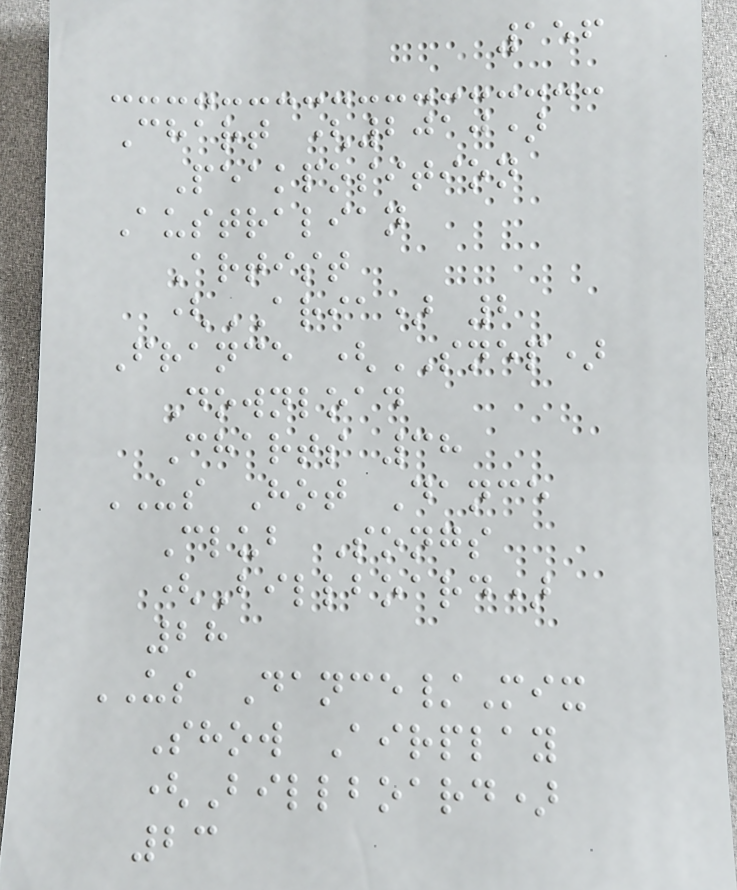156
Chart (2010)
Peakposition
Australian
Artist
(ARIA) 2
France (SNEP)
Download
Charts 38
US Hot Dance
Club Songs
(Billboard)
28
US Dance/Mix
Show Airplay
(Billboard)
23
